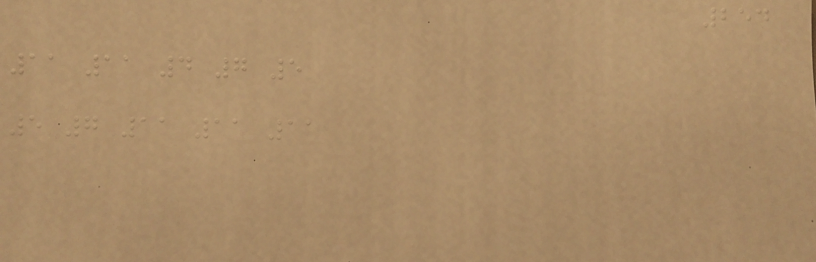254
11 11 4 7 5
5 7 11 11 11
